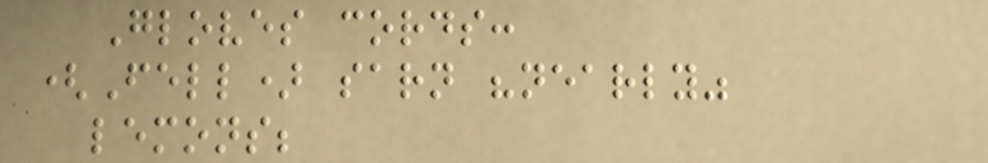Gloves cords:
(Fell) sarn "nearly"
lemons;
